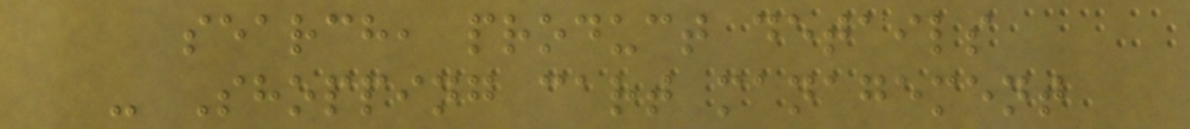search, product details
- Shopping cart management
